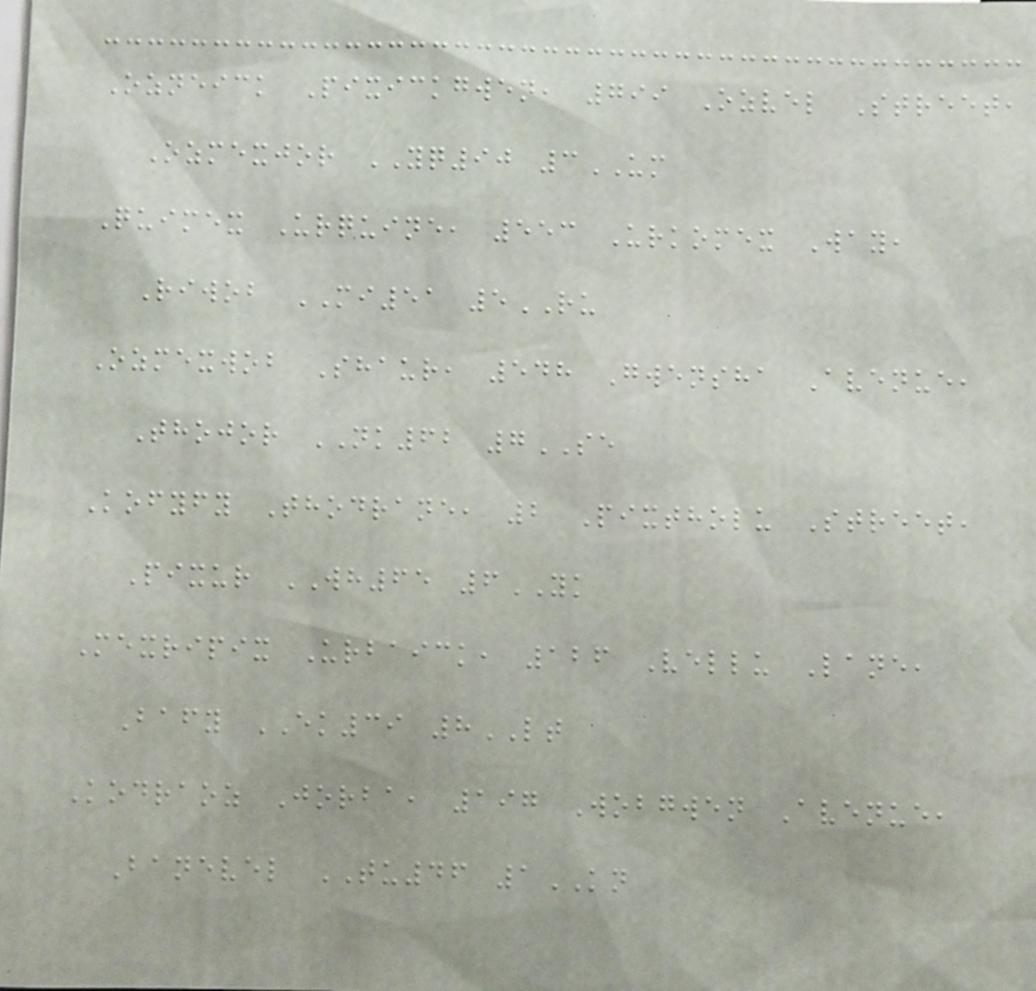Ozneick Pixickgwen, 799 Ozvel Street,
Ozmexjor YQ90 3UM
Quimex Urquine, 553 Urkomex Way,
Riwob MI51 5RU
Ozmexwob Shaur, 548 Gwensha Avenue,
Thojor NK62 7SE
Kofyfy Thodrane, 2 Pixtholu Street,
Pixur WH65 6YK
Mexripix Urbaick, 126 Vellu Lane,
Bafy EK39 8LT
Kodraoz Jorba, 197 Wobgwen Avenue,
Banevel TU46 1KN
